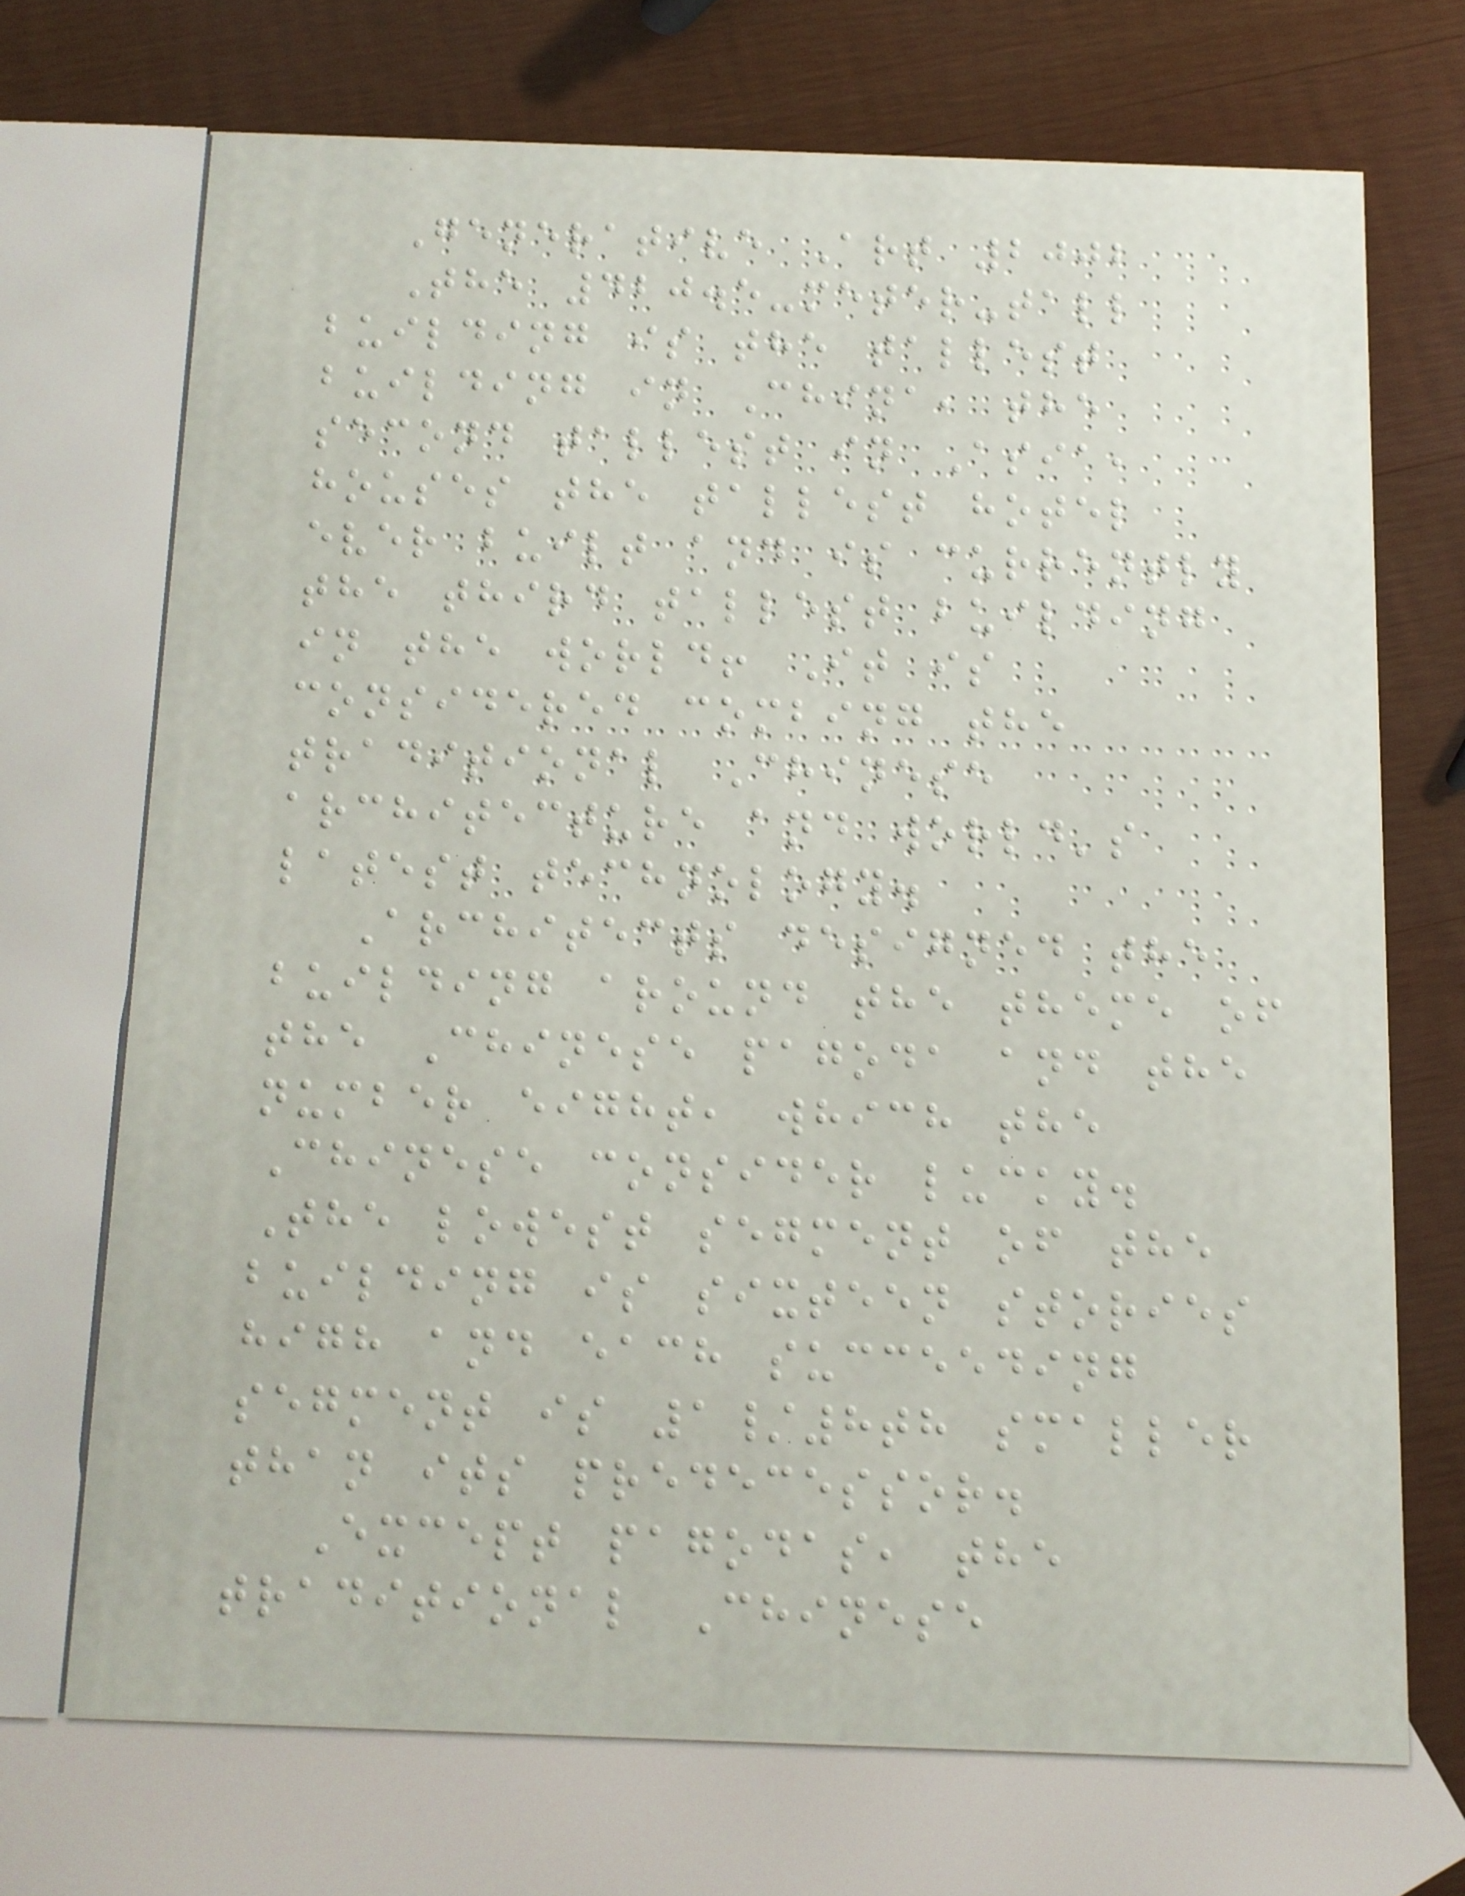Generative Art 2002
The 420.5-meter-tall
building is the tallest
building in China, the
second tallest in Asia,
houses the tallest hotel
ever built and is currently
the third tallest building
in the world! It is
considered combing the
traditional Chinese
architecture and world's
latest technology.
Architects designed the
building around the theme of
the Chinese pagoda and the
number eight, which the
Chinese consider lucky.
The lowest segment of the
building is sixteen stories
high and each succeeding
segment is 1/8th smaller
than its predecessor.
Except pagodas, the
traditional Chinese
